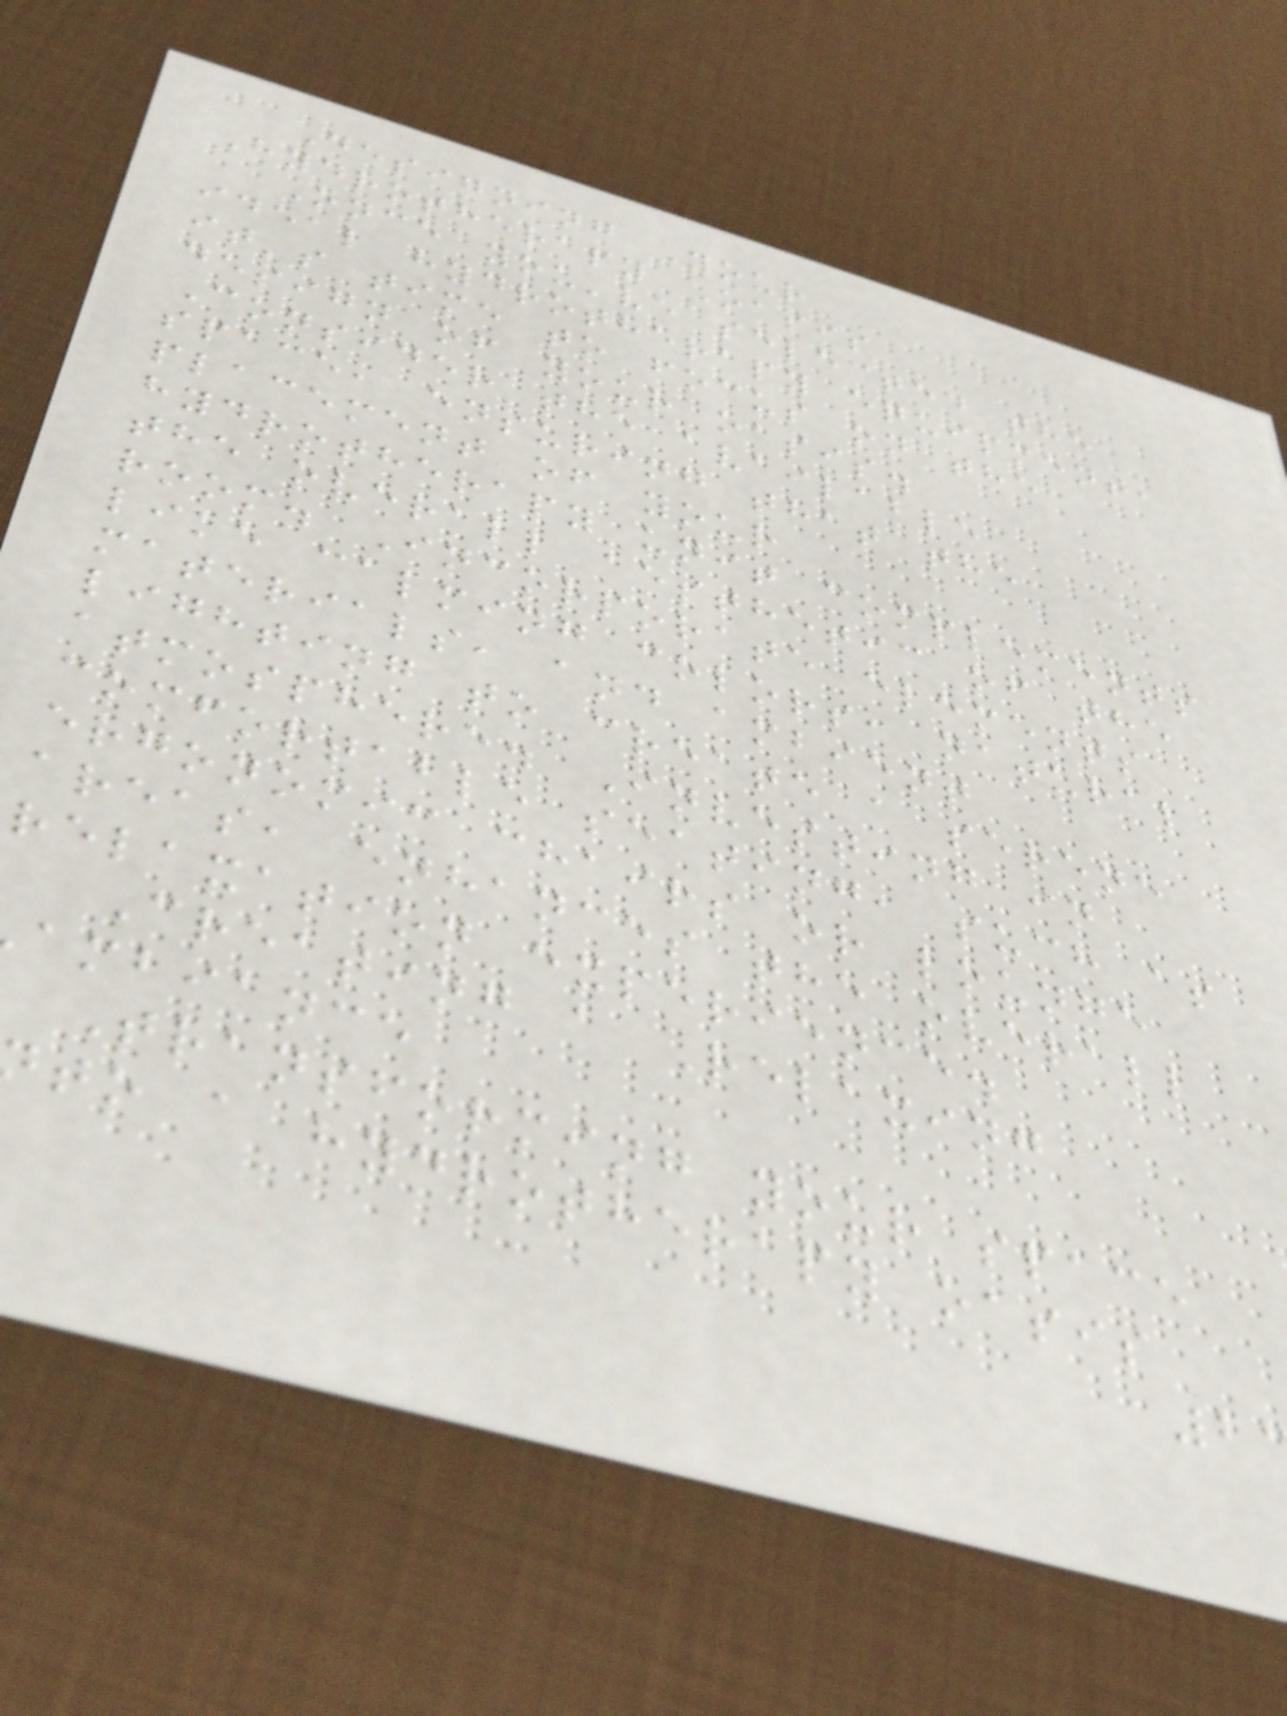Designing Your
Hydrotherapy Oasis
Once you've selected the
ideal hydrotherapy equipment,
it's time to focus on the
design of your oasis.
Consider the available
space, ensuring that the
placement of your
hydrotherapy unit complements
the overall aesthetic of the
room. Incorporate elements
like calming colors, natural
materials, and ambient
lighting to create a serene
atmosphere. Investing in
comfortable seating, such as
ergonomic chairs or lounge
areas, enhances the overall
relaxation experience.
Creating a Relaxing
ambiance
Transforming your space
to a hydrotherapy oasis
